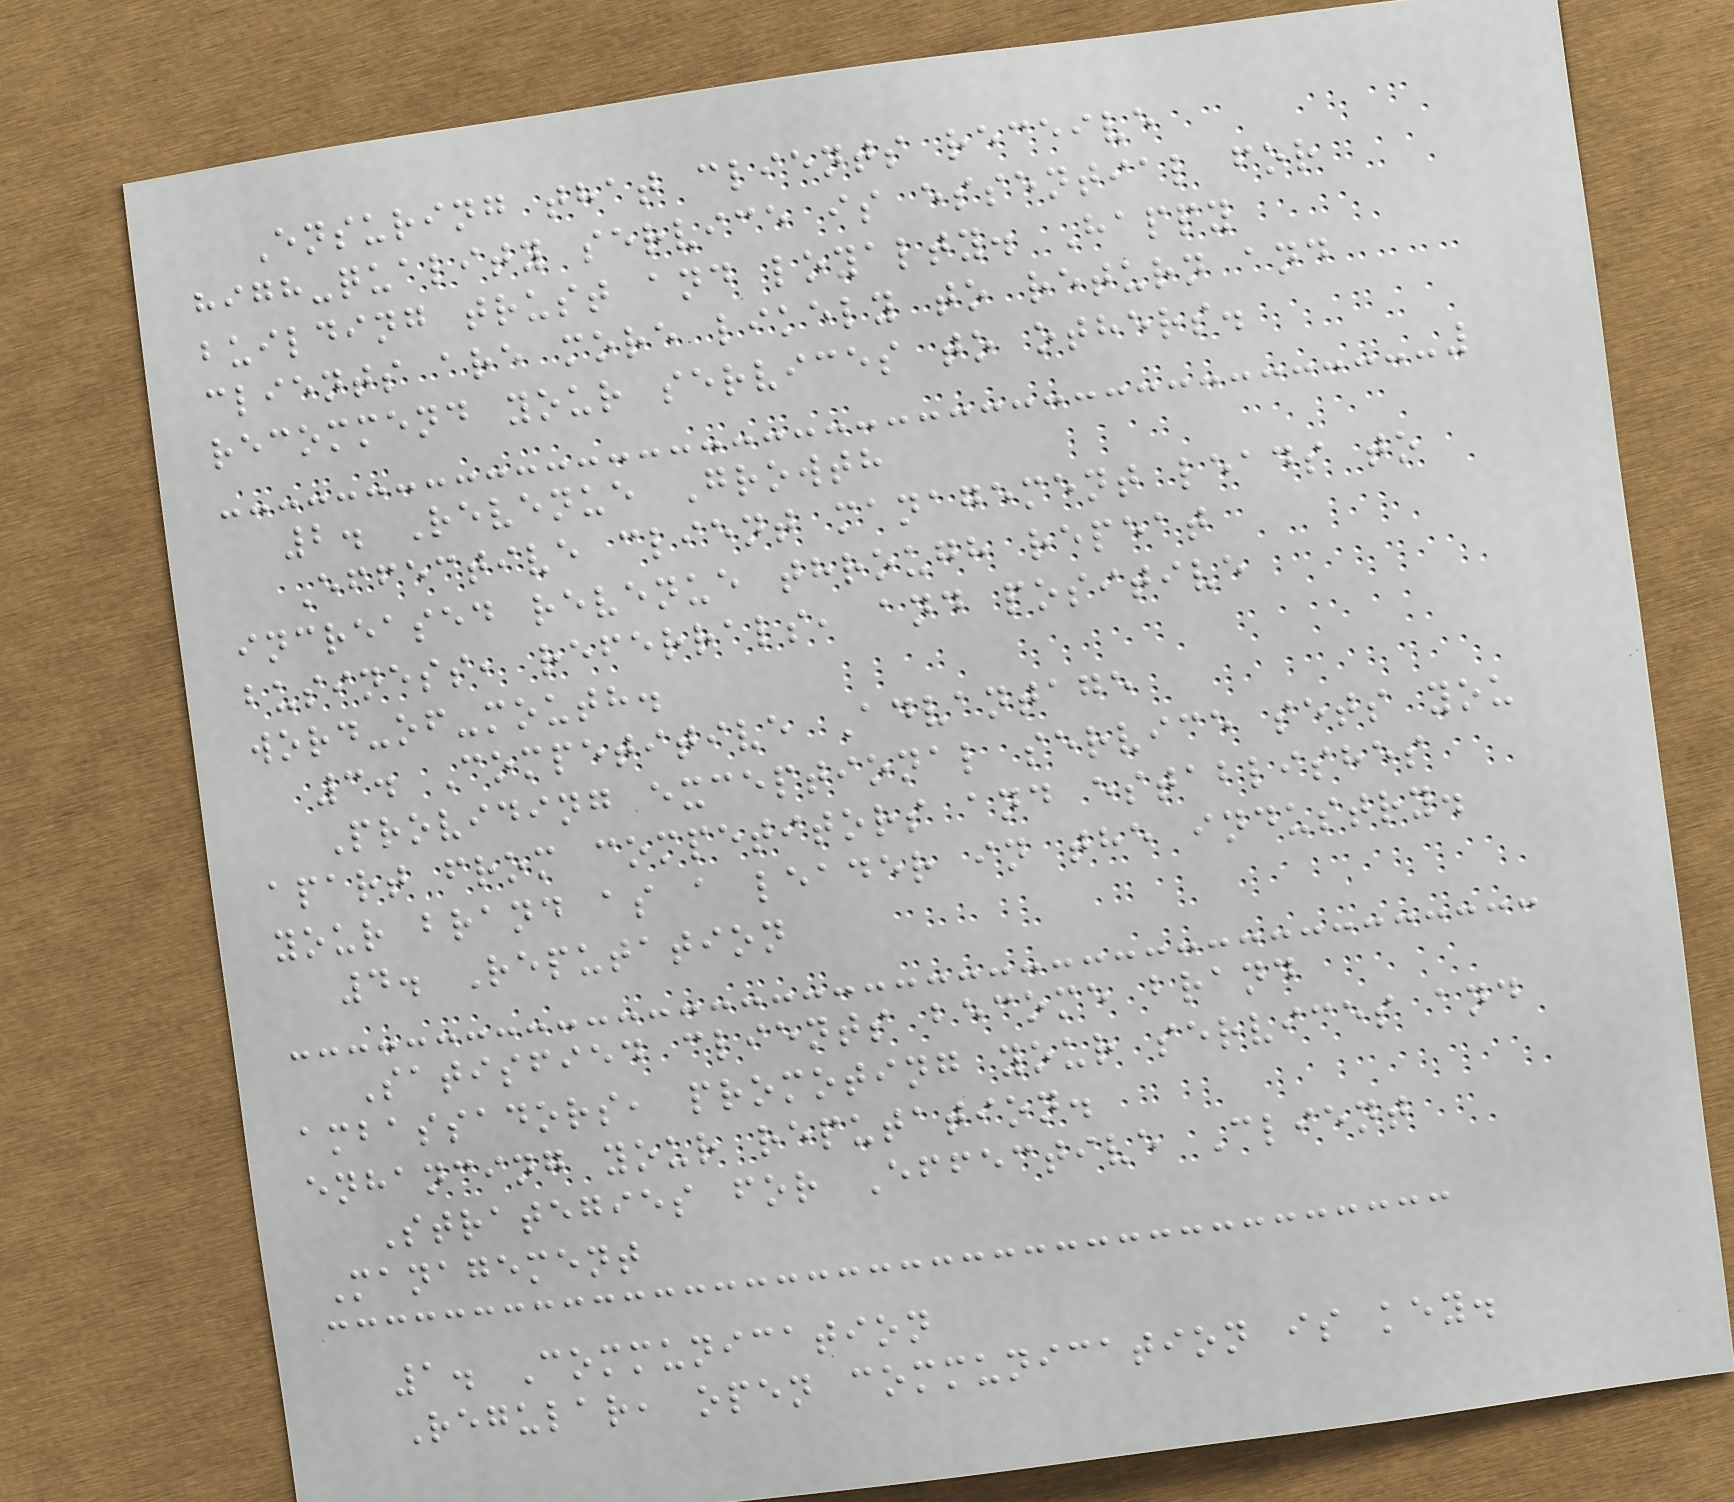Ensuring that clients receive
high-quality service is essential for
building trust and loyalty. Happy
clients are more likely to return and
recommend your services to others.
2. Revenue Growth
Effective client management leads to
increased revenue through repeat
business, referrals, and positive
word-of-mouth.
3. Competitive Advantage
Providing exceptional service sets you
apart from competitors and establishes
your brand as a leader in the industry.
4. Reputation
Satisfied clients become brand
ambassadors, promoting your services and
enhancing your reputation.
Strategies for Effective Client
Management
1. Communication
Regular, open communication is key.
